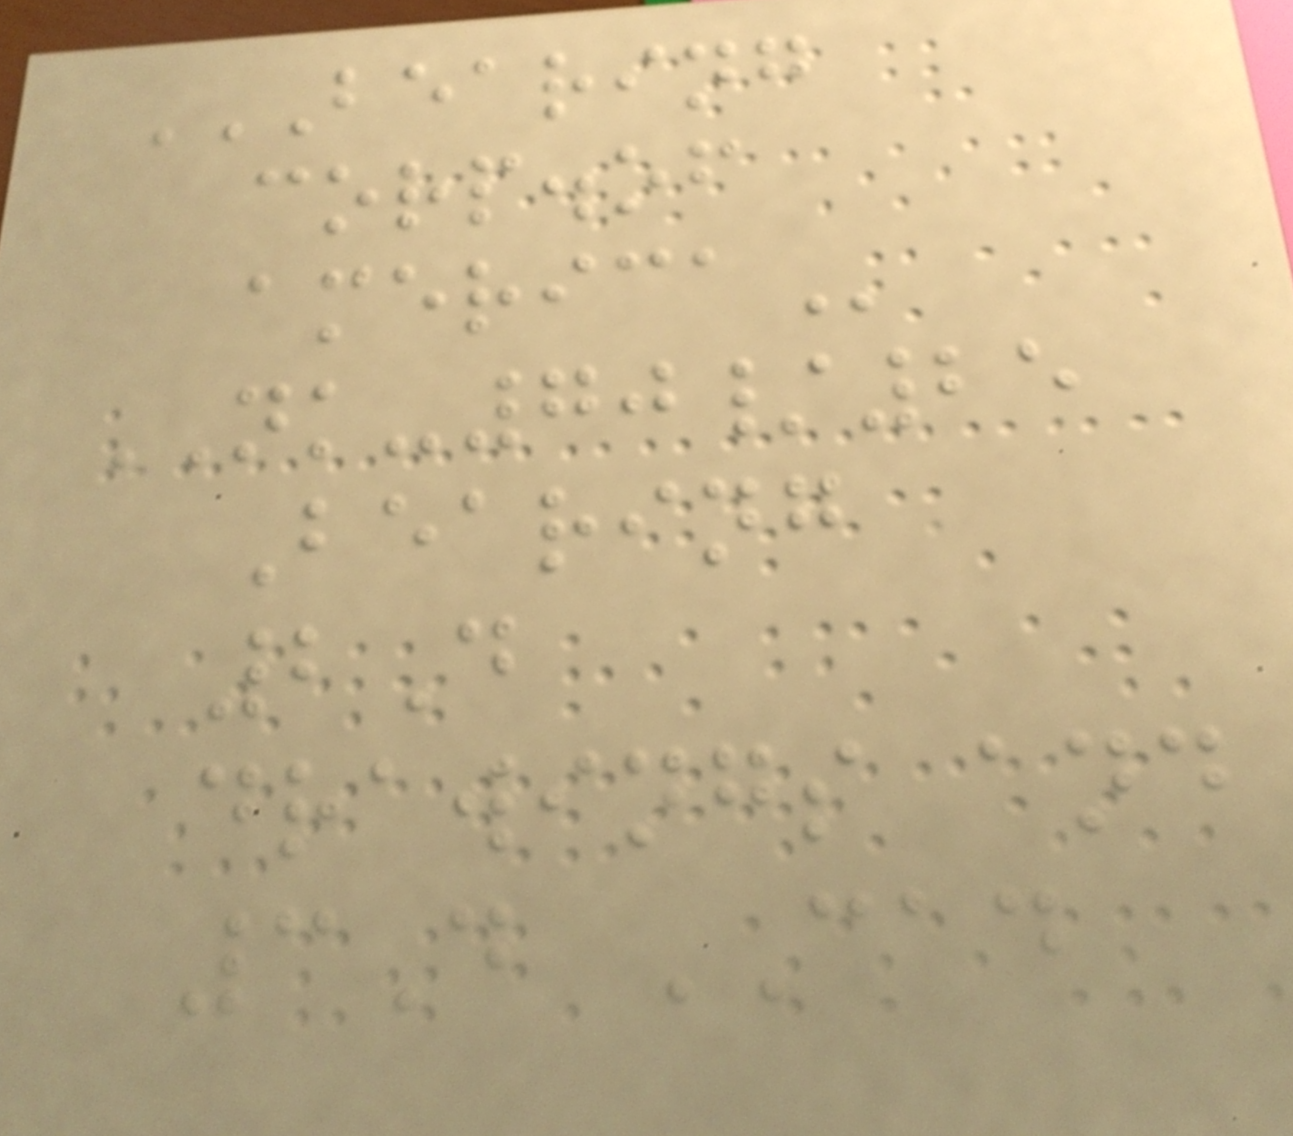BEARING
CORP.OF
AMERICA
NK-70/25
Bearing
2D
drawings and
3D CAD
